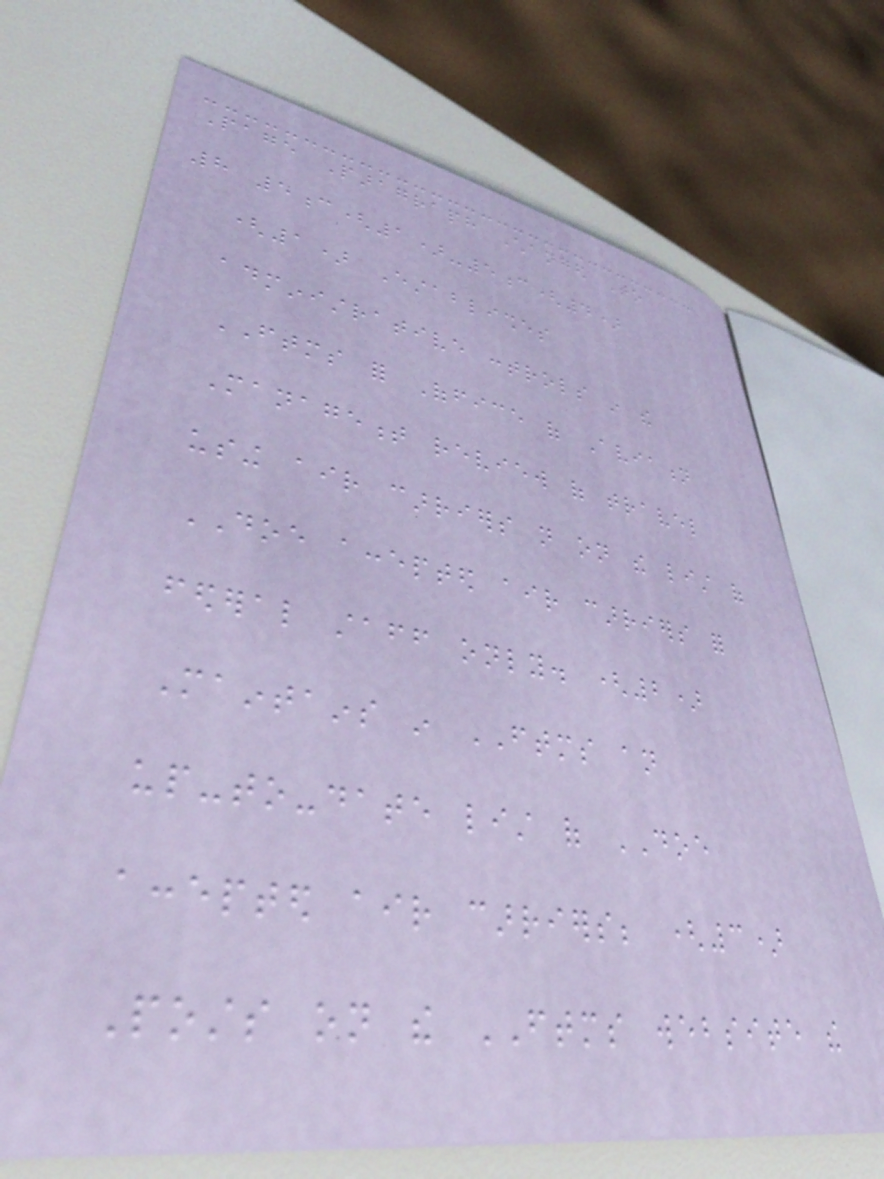Page Paragraph Changed To
8 5c(1)-5c(4)
(1) Establishes
administrative controls in the
FTMS for Office of Aviation
Management review of travel
using air carriers not on the list of
DOE accepted air carriers for
federal staff only. (2)
Maintains in FTMS an
up-to-date list of DOE
accepted air carriers; (3)
Posts on the FTMS website the
